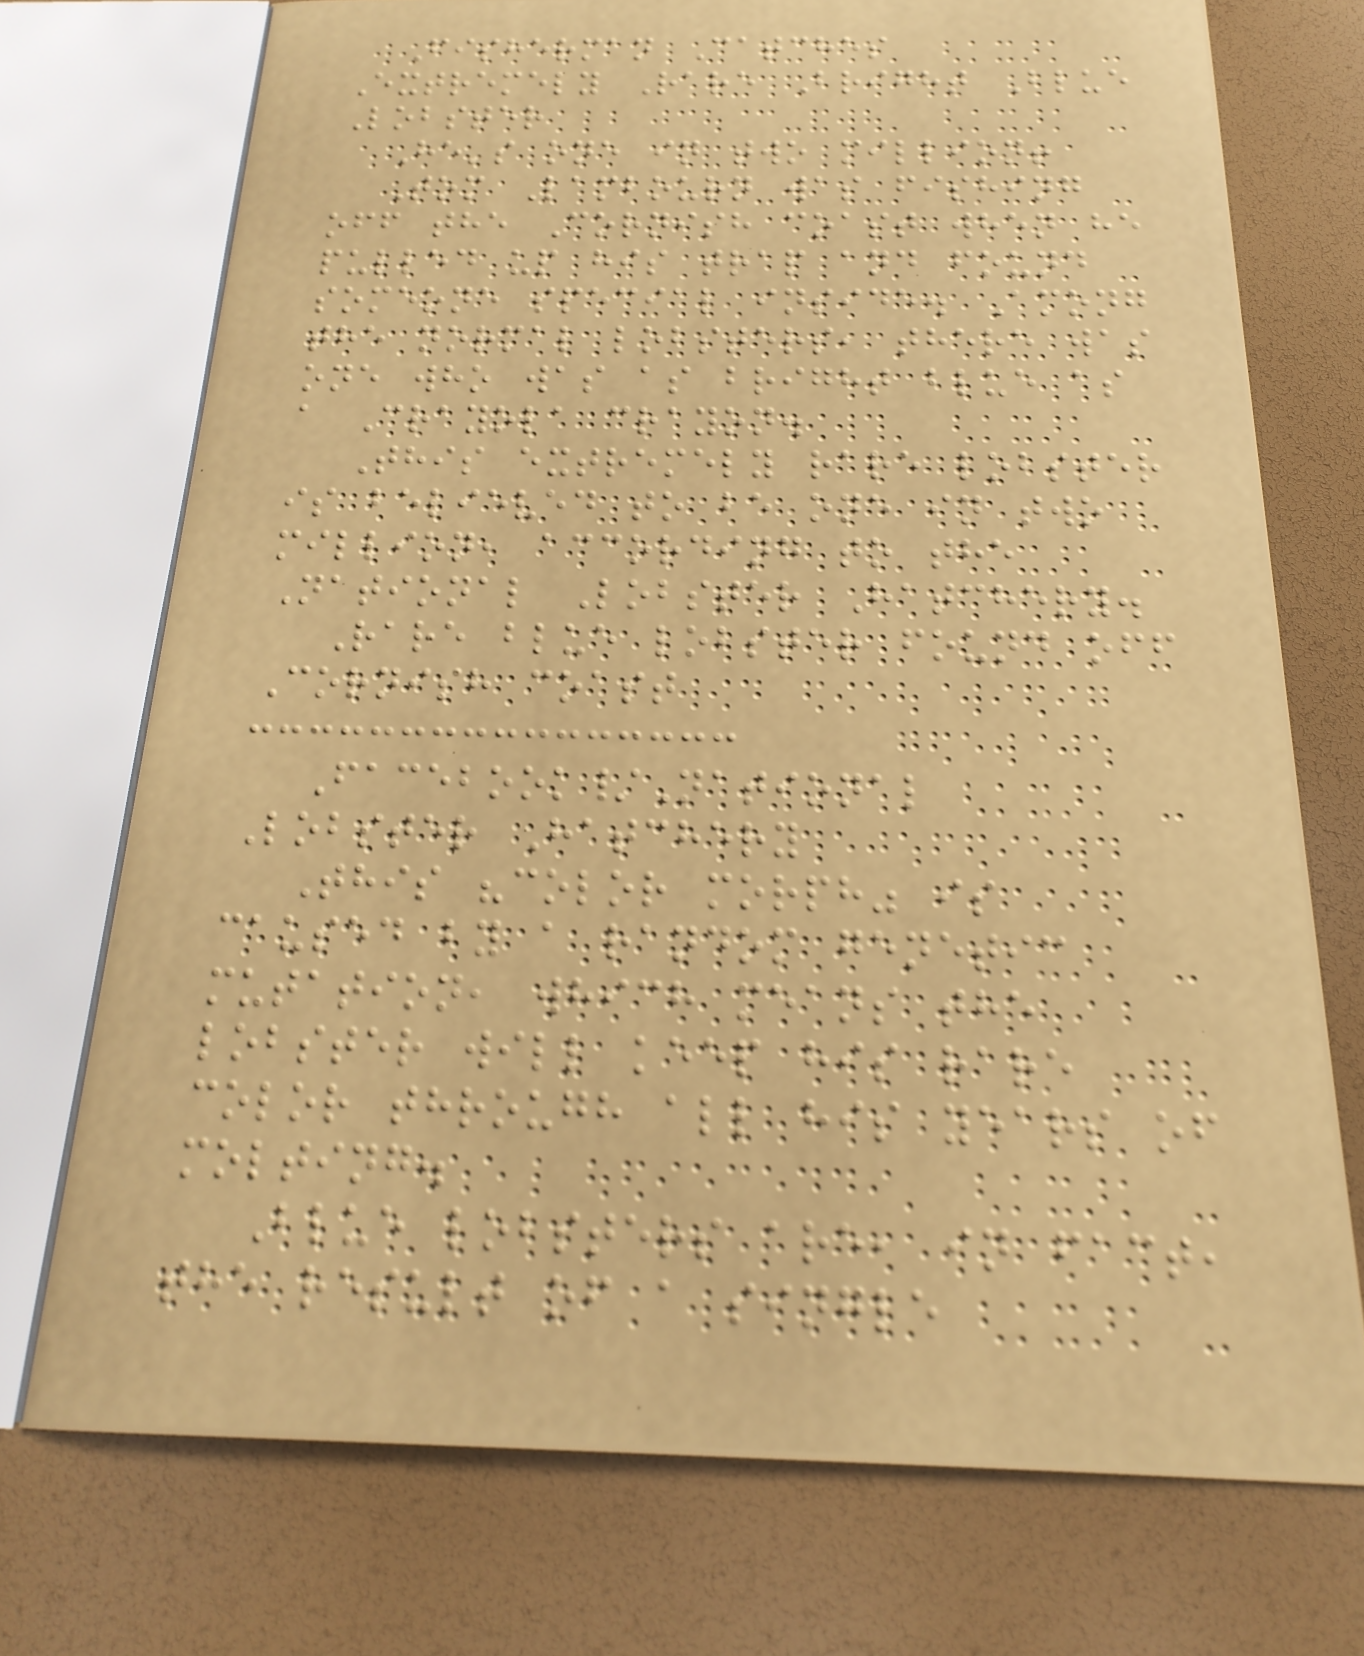Fisherman Catches
Extremely Rare Bright Blue
Lobster
He's one in two million!
Tom Lambourn was fishing
off the Cornish coast when he
pulled up his trap and found
someone special inside. Among
the normal lobsters, there was
one who was as bright blue as
a Crayola crayon.
This extremely rare lobster
is believed to be one in two
million, according to the
National Lobster Hatchery.
Rare blue lobster found off
Cornish coast
Facebook/National
Lobster Hatchery
This "color morph" is
caused by a random genetic
mutation, which means the
lobster will keep his rare
color through all his years of
molting.
Blue lobsters are, in fact,
the result of a single
